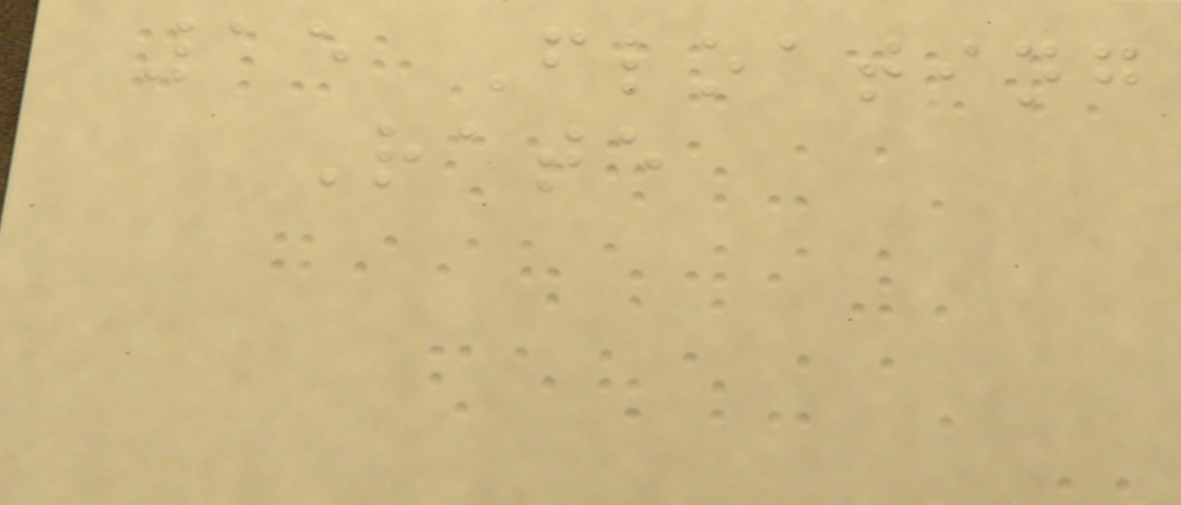15 Floating
Rate
